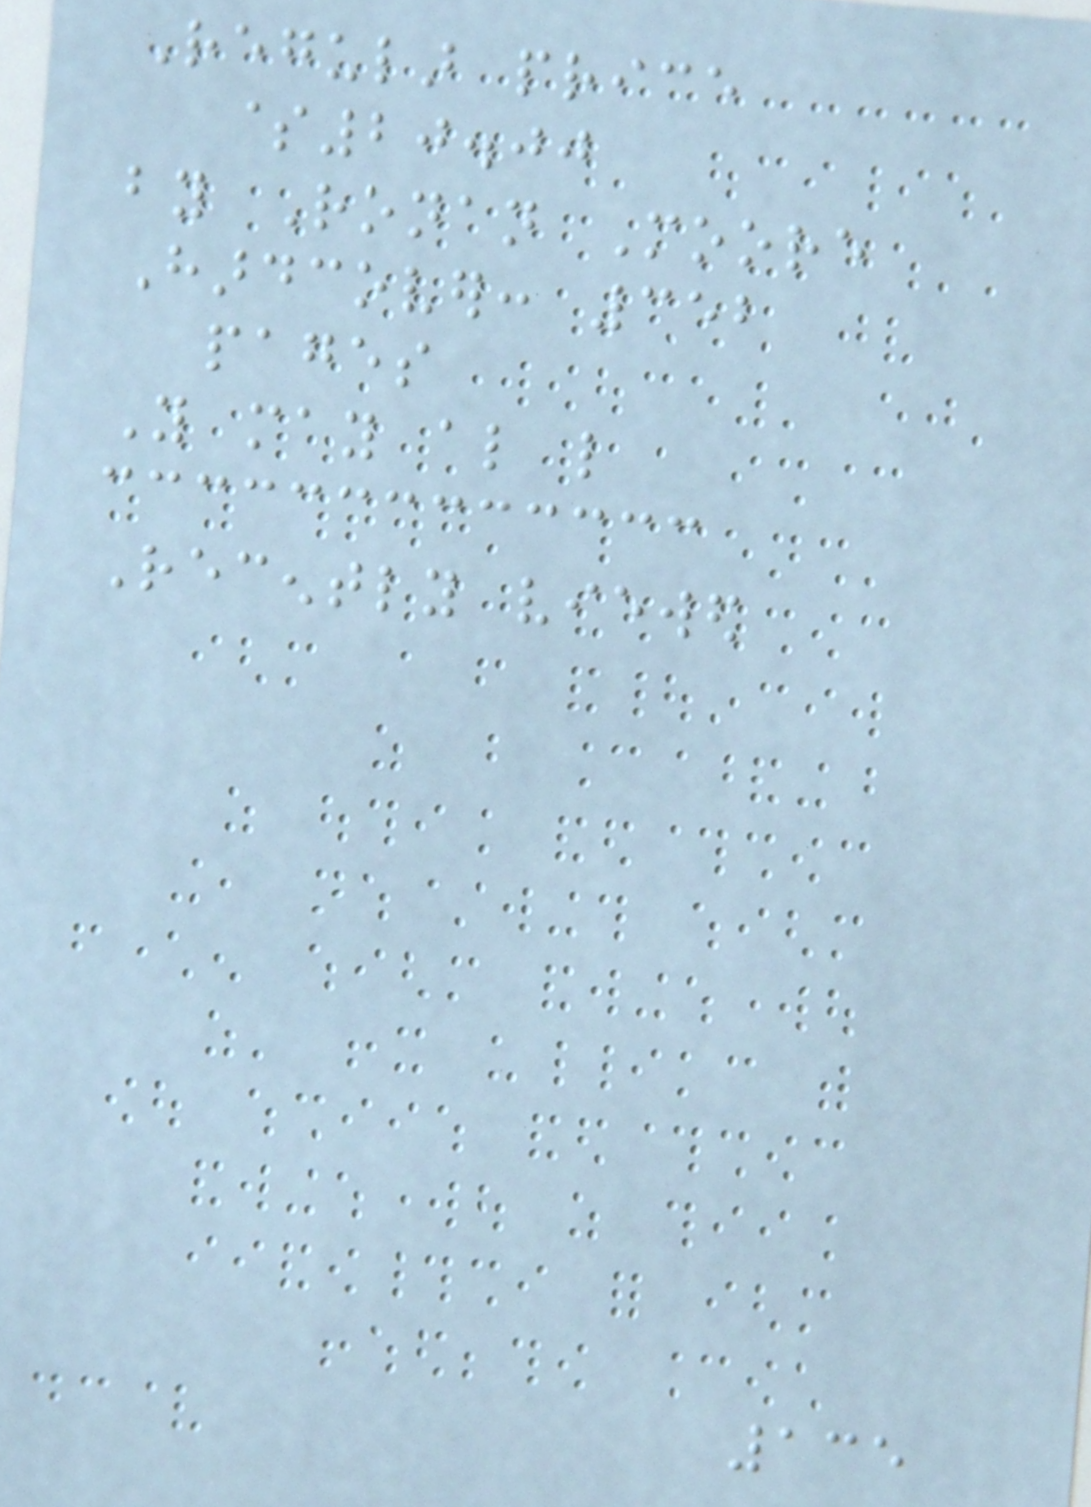Regular price
$20.00
by Ronan Moore
Hardcover: 352
pages
You may also like
Recently viewed
135
